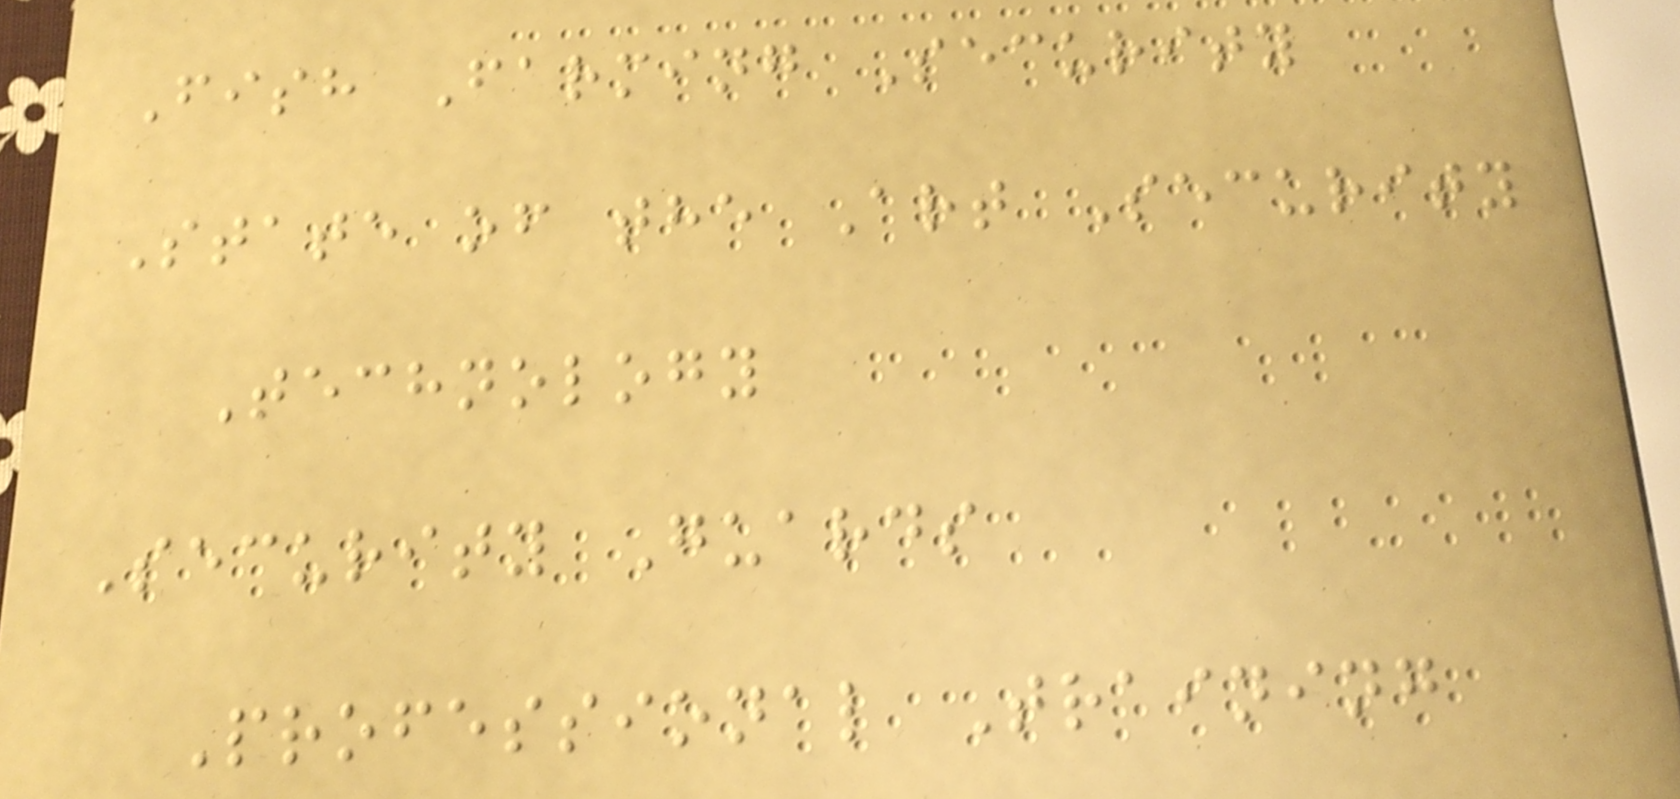Fish Farming Security
State of the Art Security
Technology
Security Guards
Professional Training
